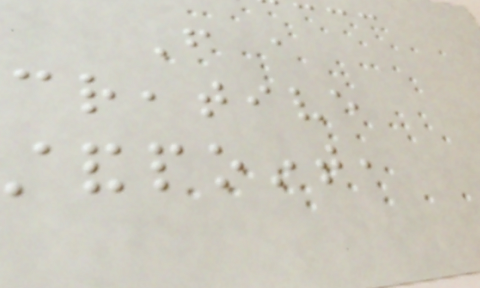From a
creative
standpoint,
